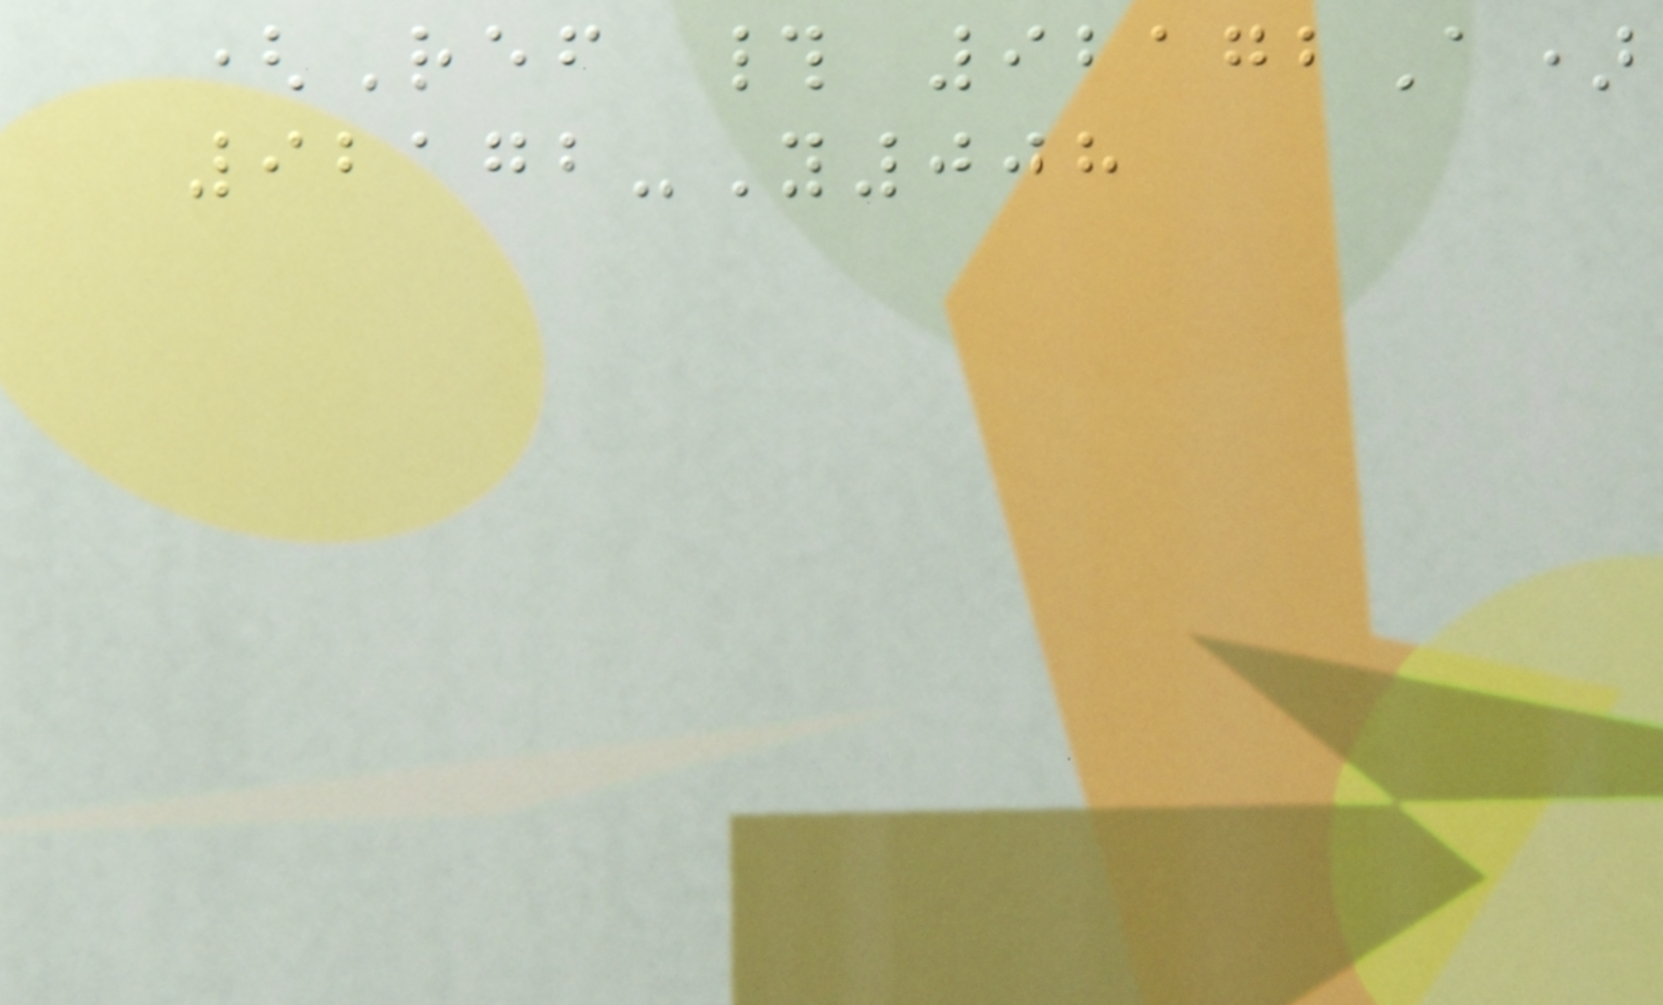(Ref # 92172A)
92172-Y008
